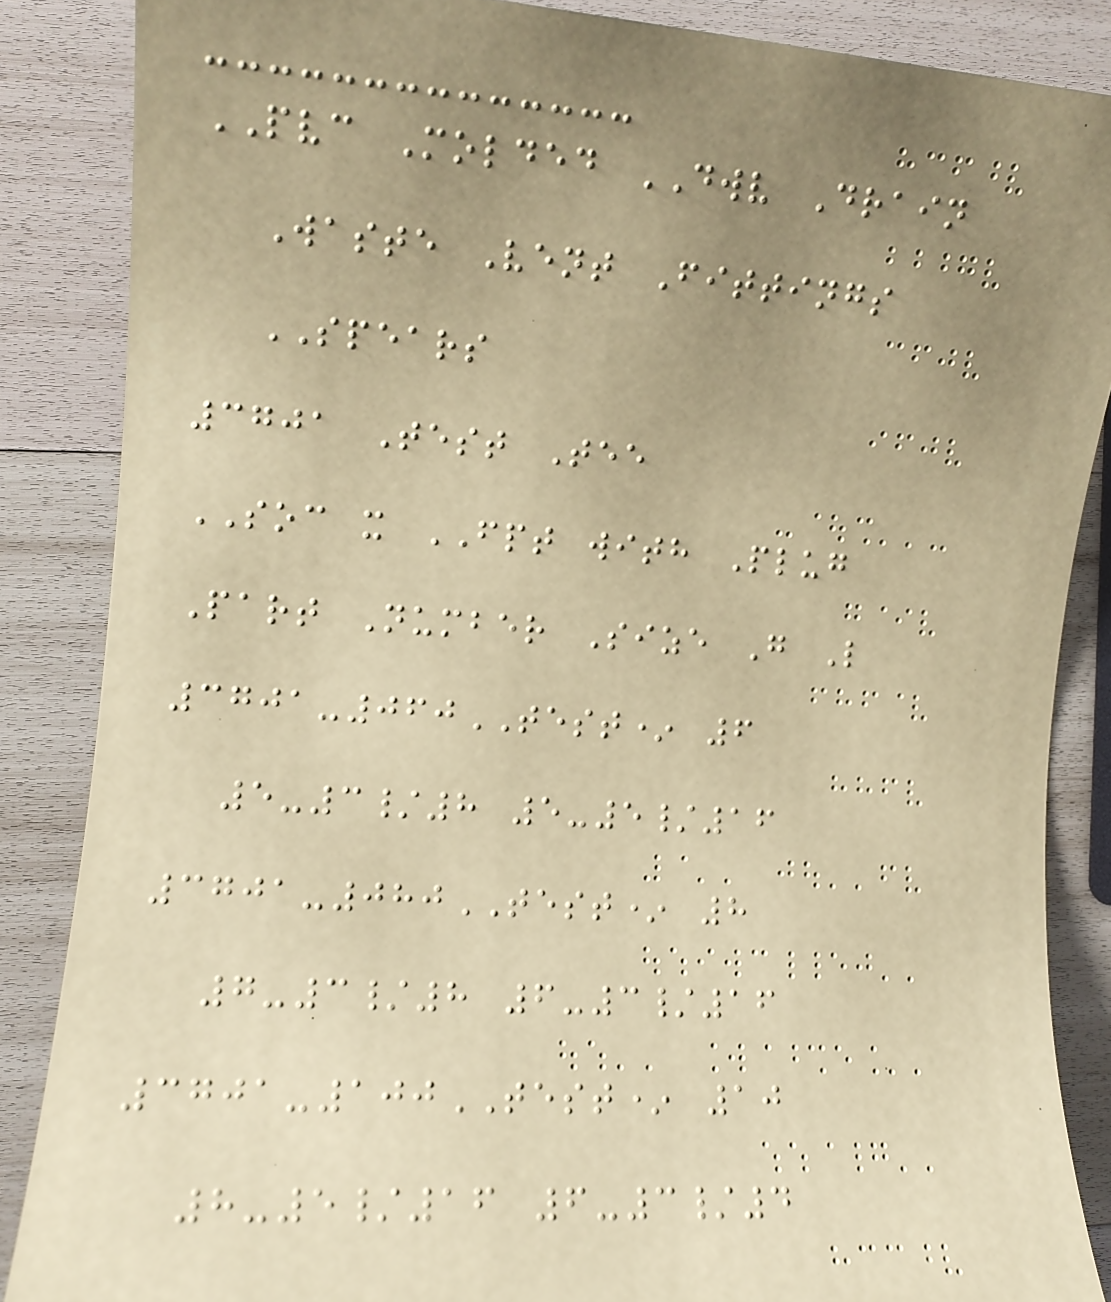PVC Molded DWV Drain
Waste Vent Fittings
SPEARS
3701 Test Tee
SOC x FPT with Plug
Part Number Size G L
3701-060TEST* 6
5-3/8 5-5/16
3701-080TEST* 8
7-3/8 6-3/16
3701-100TEST* 10
8-5/16 6-3/4
